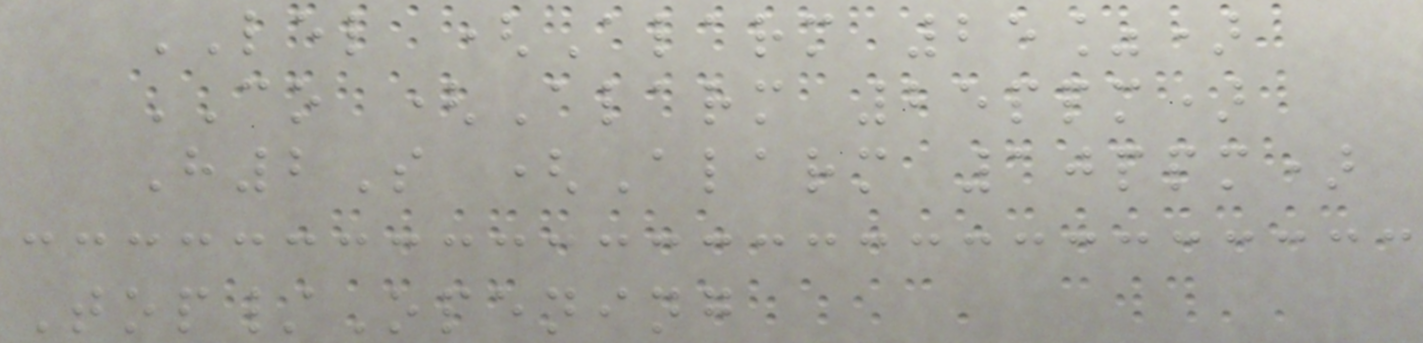LEL (Alarm 25%)
CO (Alarm 25ppm)
H2S (Alarm 10ppm)
Top/Opening
